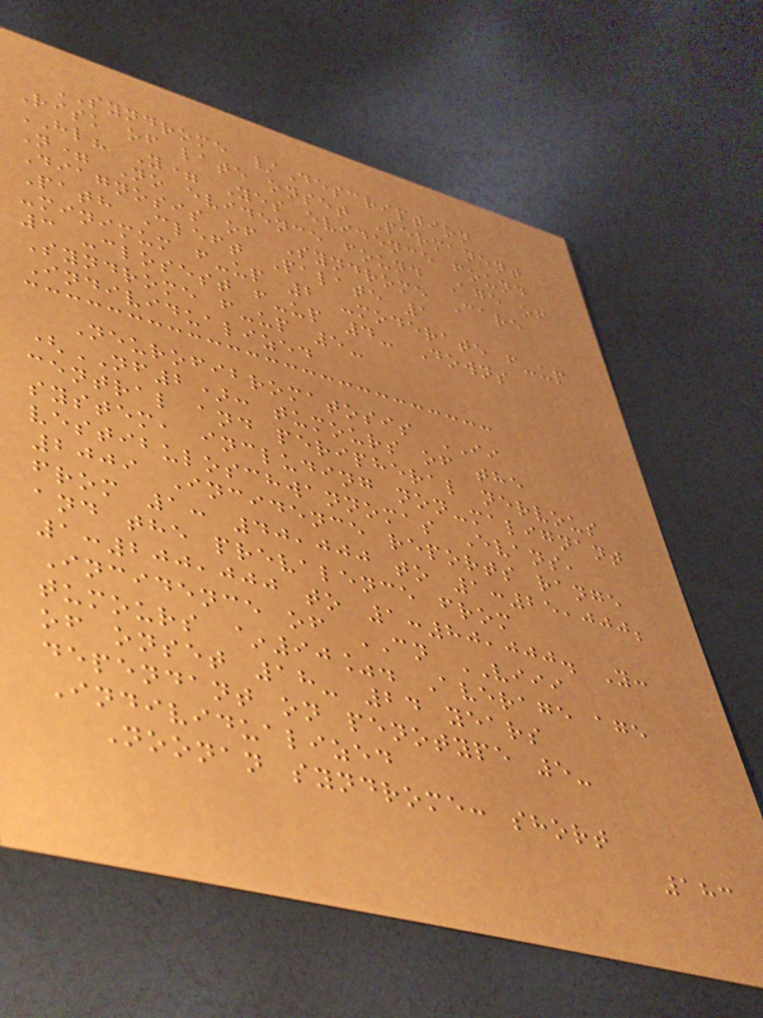SYNDROME /Description
Risk of late onset Permanent
HL? Y= Yes evidence found
N= No evidence found Age of
Diagnosis of Syndrome Care
Path Cleft Palate 1
-minimum f-up 2 -moderate f-up
3 -closest f-up 4- Downs
Syndrome f-up 5-
Individualized
Neurofibromatosis II
(NF2): tumours of the
central and peripheral nervous
system, including non-malignant
vestibuloschwannomas Evans,
2009 Incidence reports range
from 1: 40,000 to 1:25,000;
and the prevalence from
1:200,000 to 1:80,000. Y:
Incidence of CN VIII
tumours ~90%. Average age
of onset 18- 24 years
dependant on penotype 5-
Individualized
Noonan syndrome: short
183
